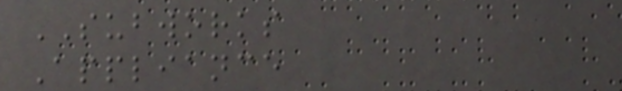SUBWORKS
Appliance
